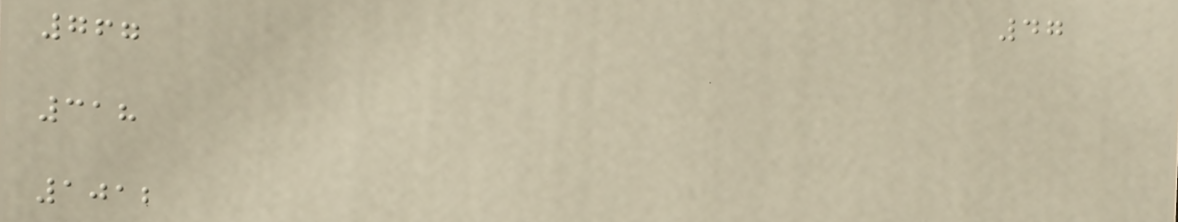47
767
318
1012
